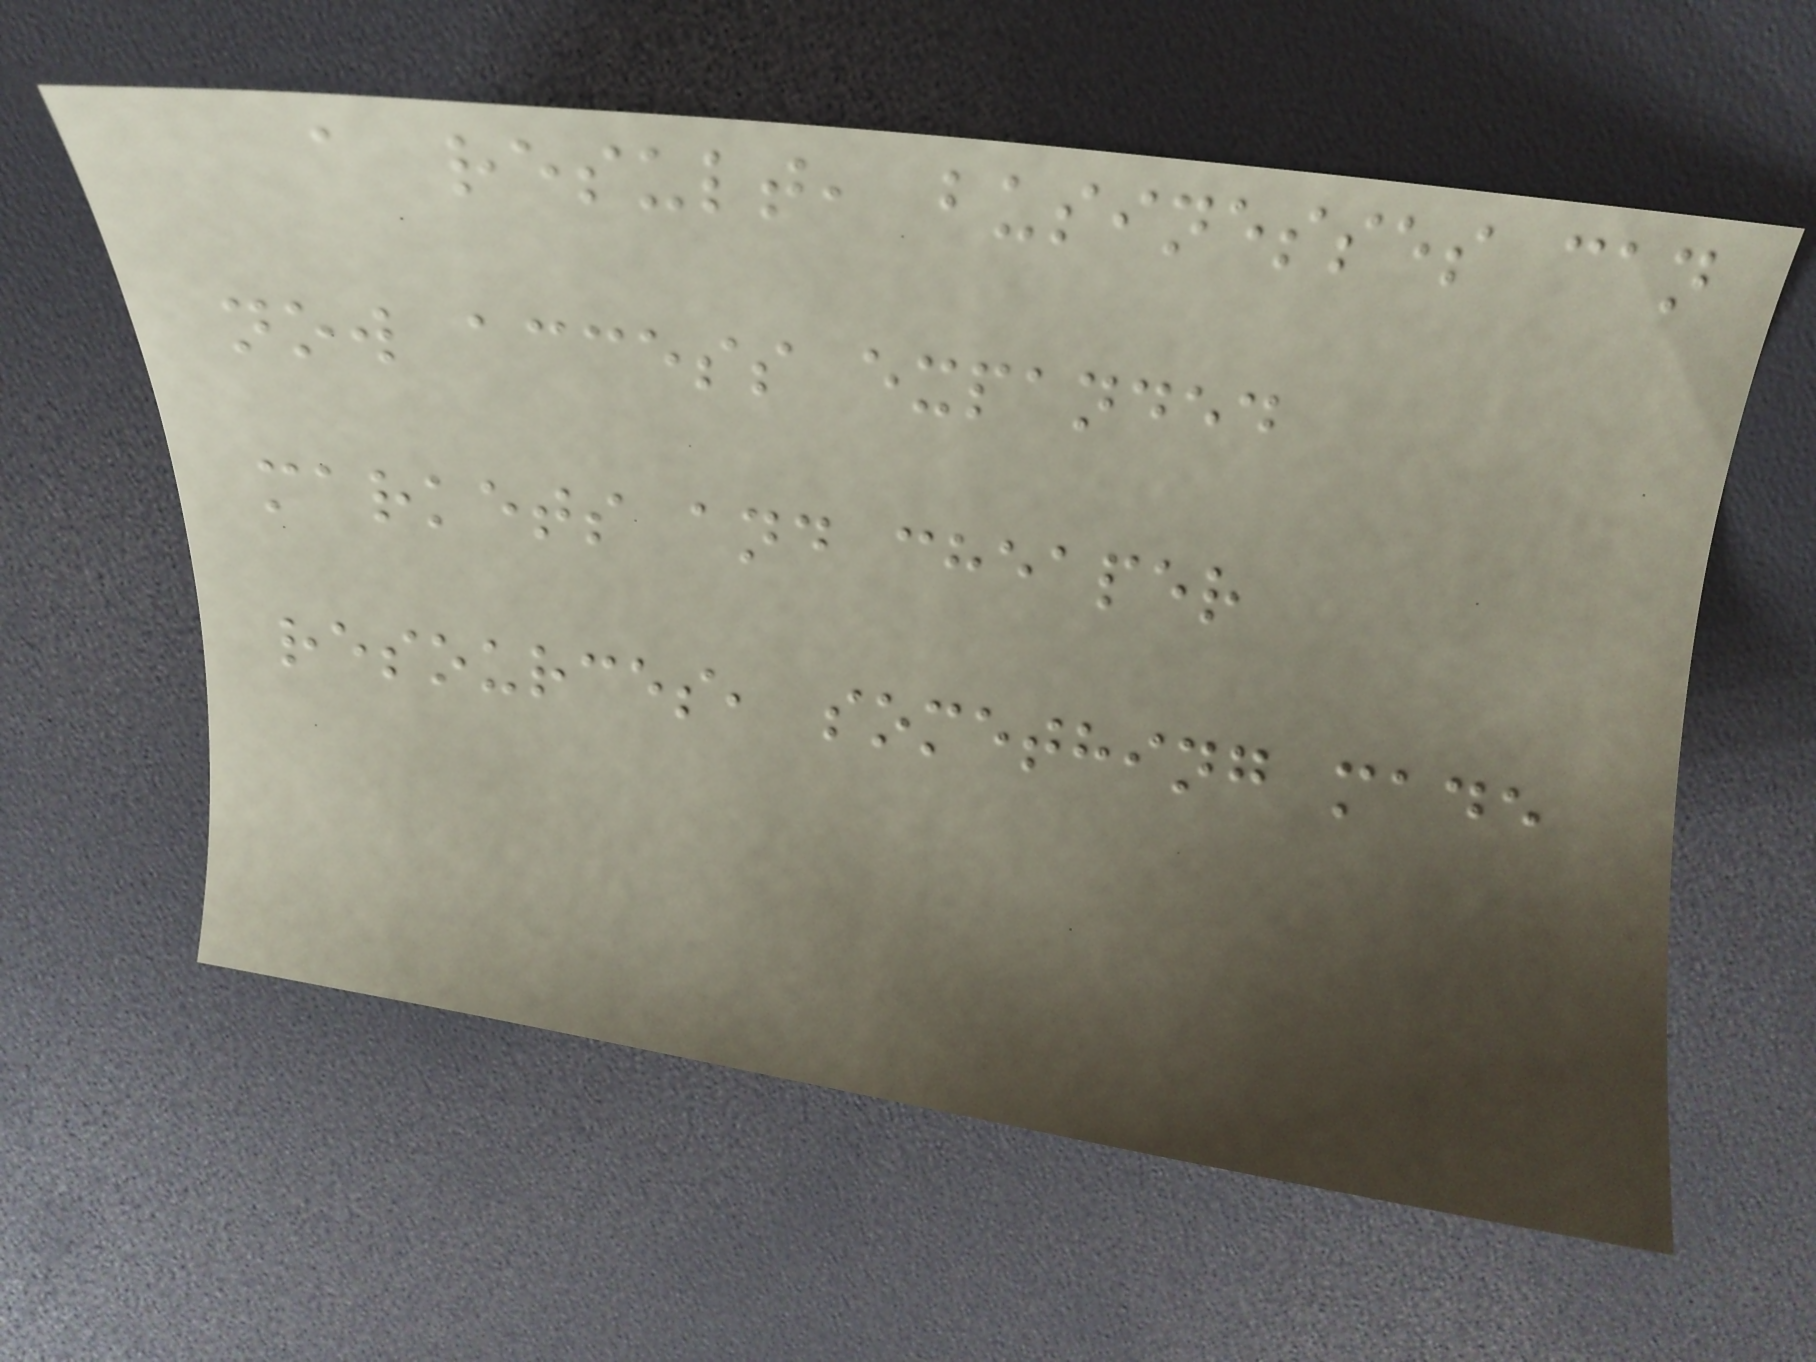a result, businesses can
now access expanded
markets and cheaper
resources, something made
